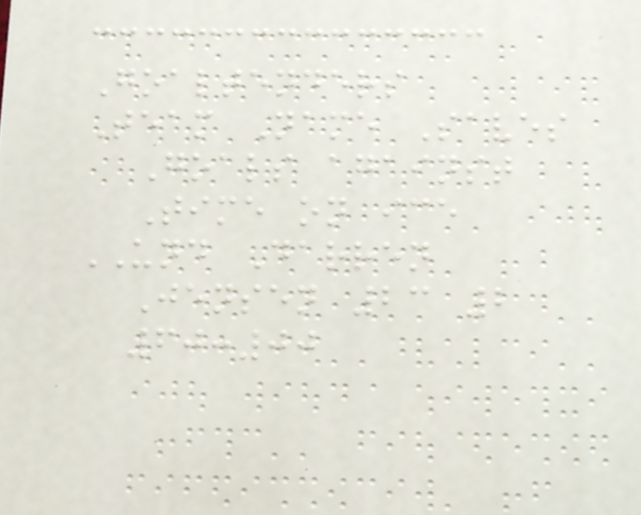Goaltenders
Team Name Saves
Goals against
Time on ice
UND Darren
Jensen 23 2
60:00
